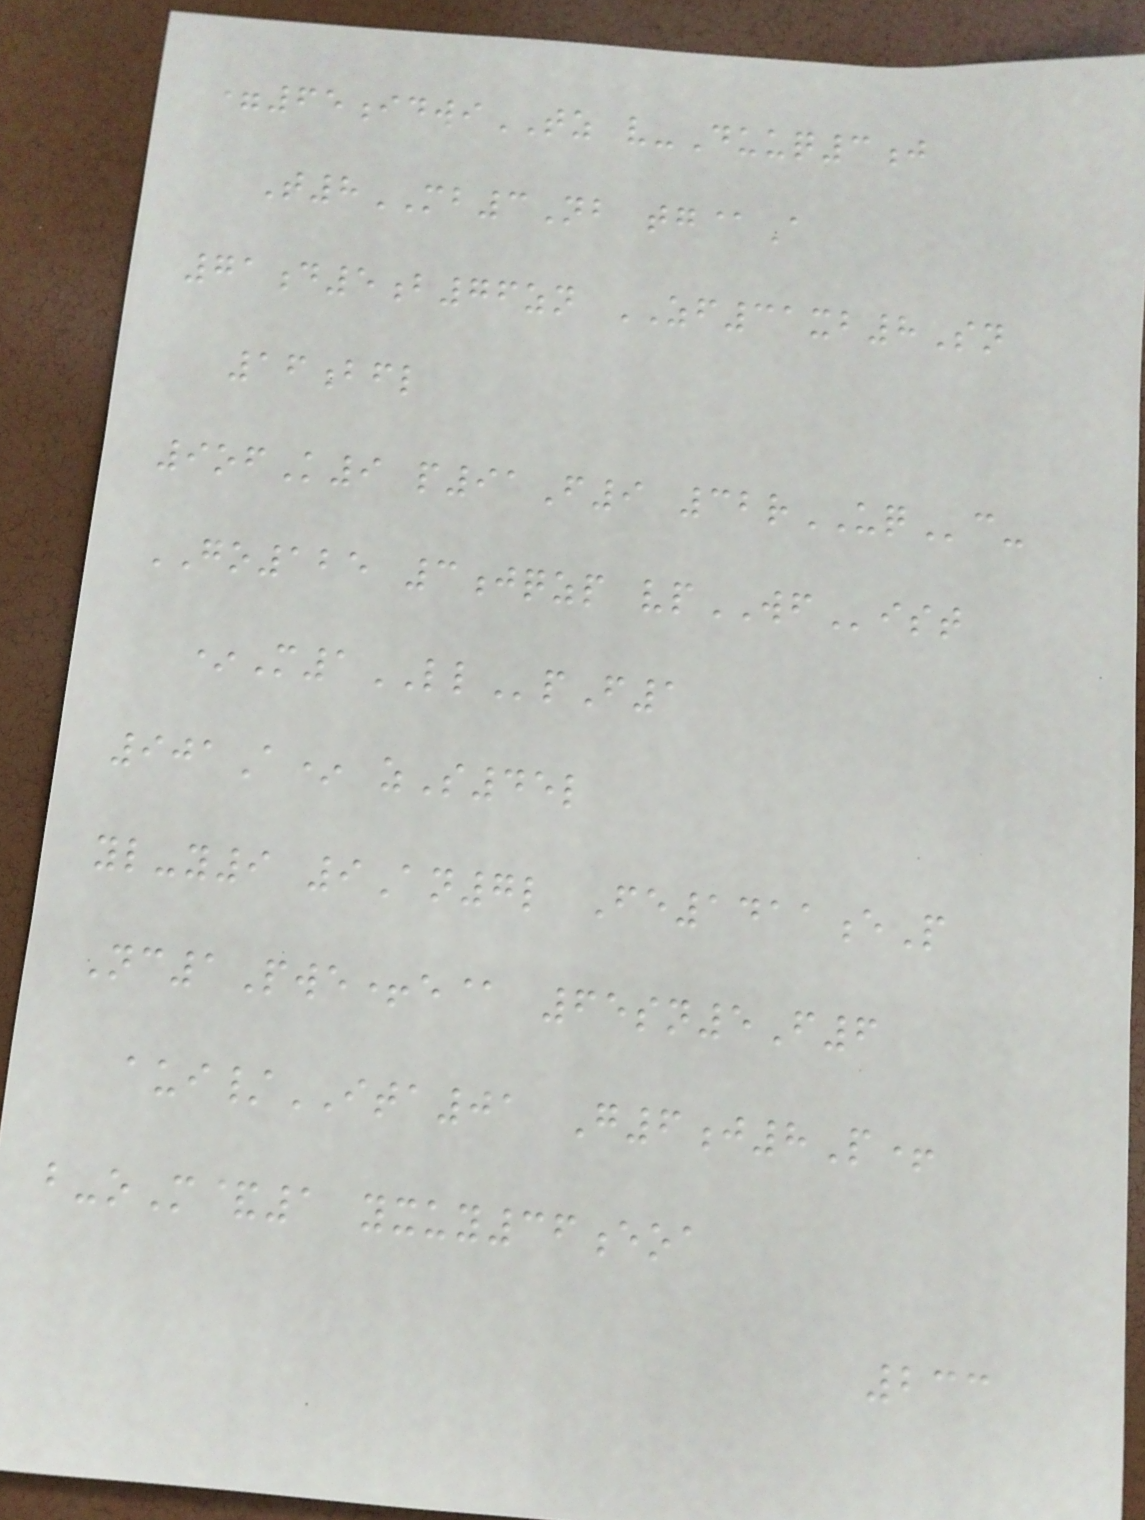=65idwiTZ v-Duuq3j
T8MB3Nb tg@A
71d5b76zn ZF31xb8Sn
16bfl
9ofK9 p91F9 32rUQc-
GO125 3jqzp vpWFist
*M1LLpF1
901A* zS45l
yl-y9 9An7l Fe1411eP
Nc1Pwe+e@ 65sn5F6
aui/ITA01 G6j8P+
b-oM&1 yxuy36eoa
233
